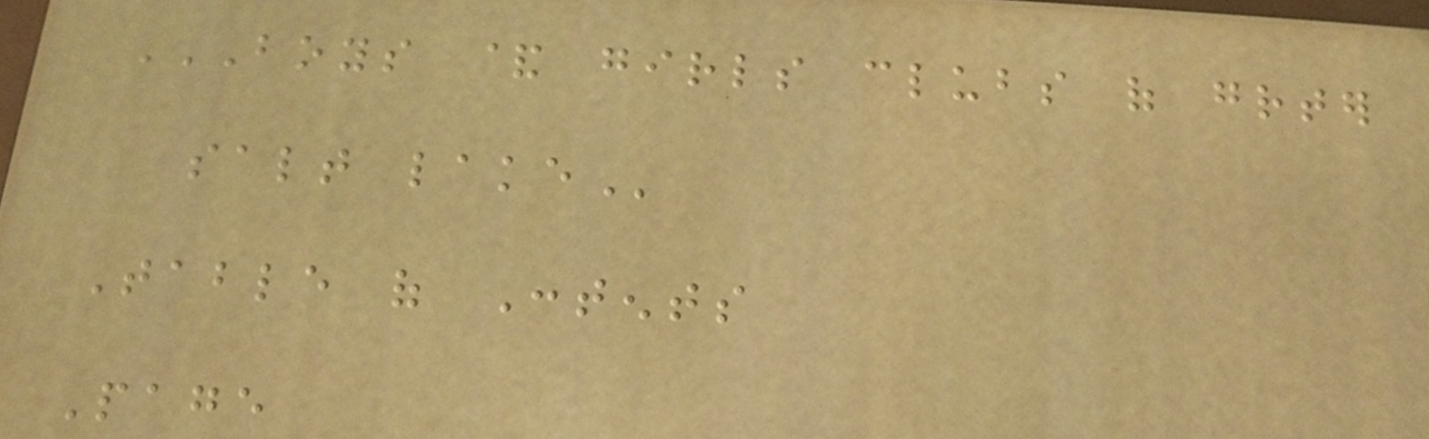BOYS & GIRLS CLUBS OF GREATER
SALT LAKE
Table of Contents
Page
